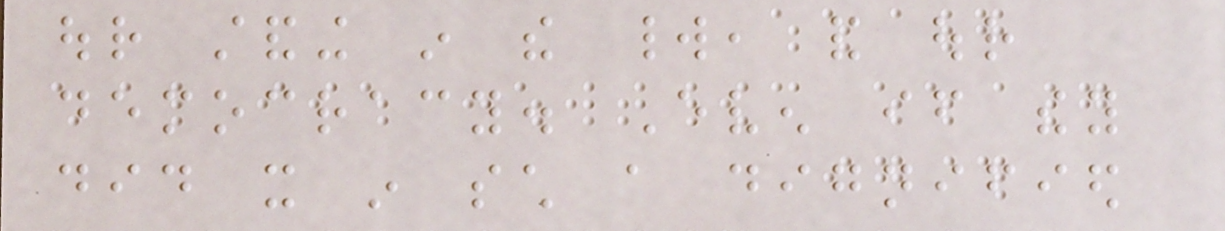our standing in the world, and our
democracy. Even if they
did it in such a dignified
